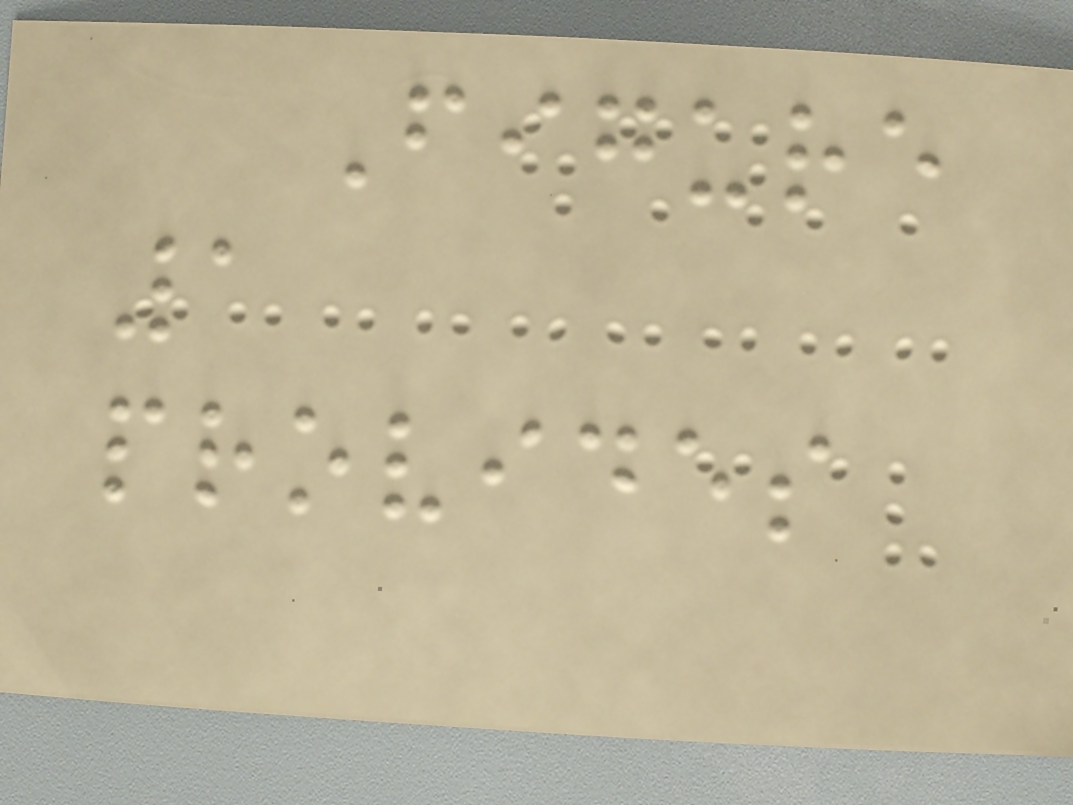Figure
1
provides
